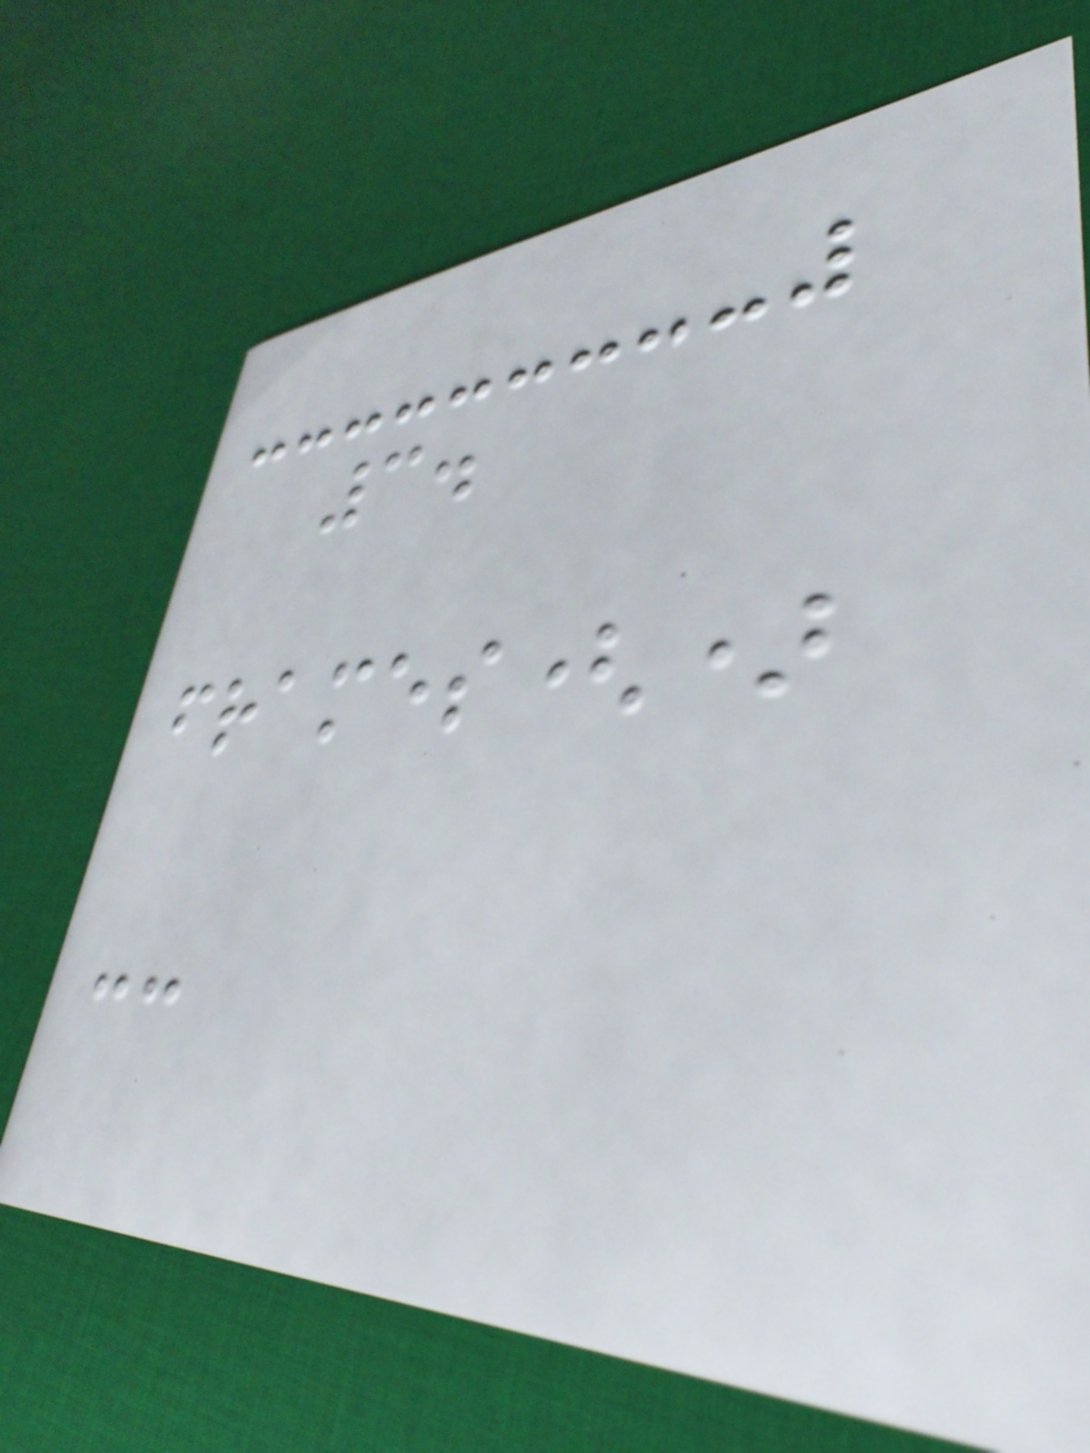3.
frames()
--
